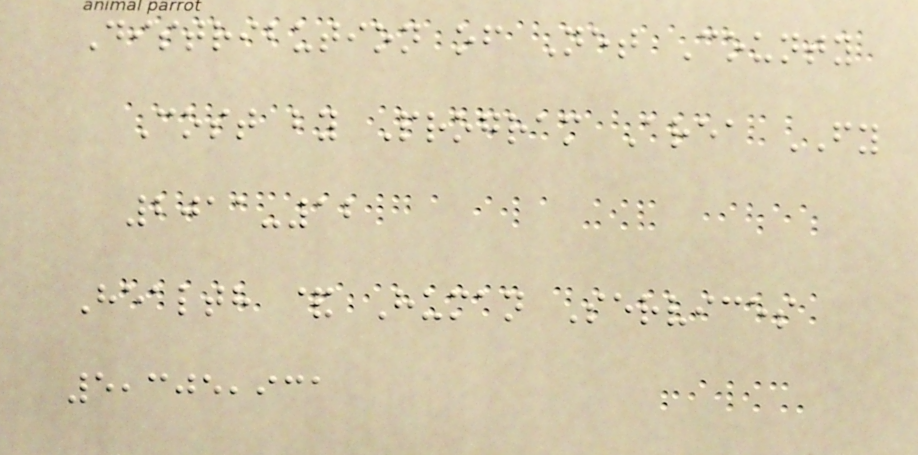Distribution of Net County
Cost by Program Area FY
2011-12
Health & Human Services
5,305,931
